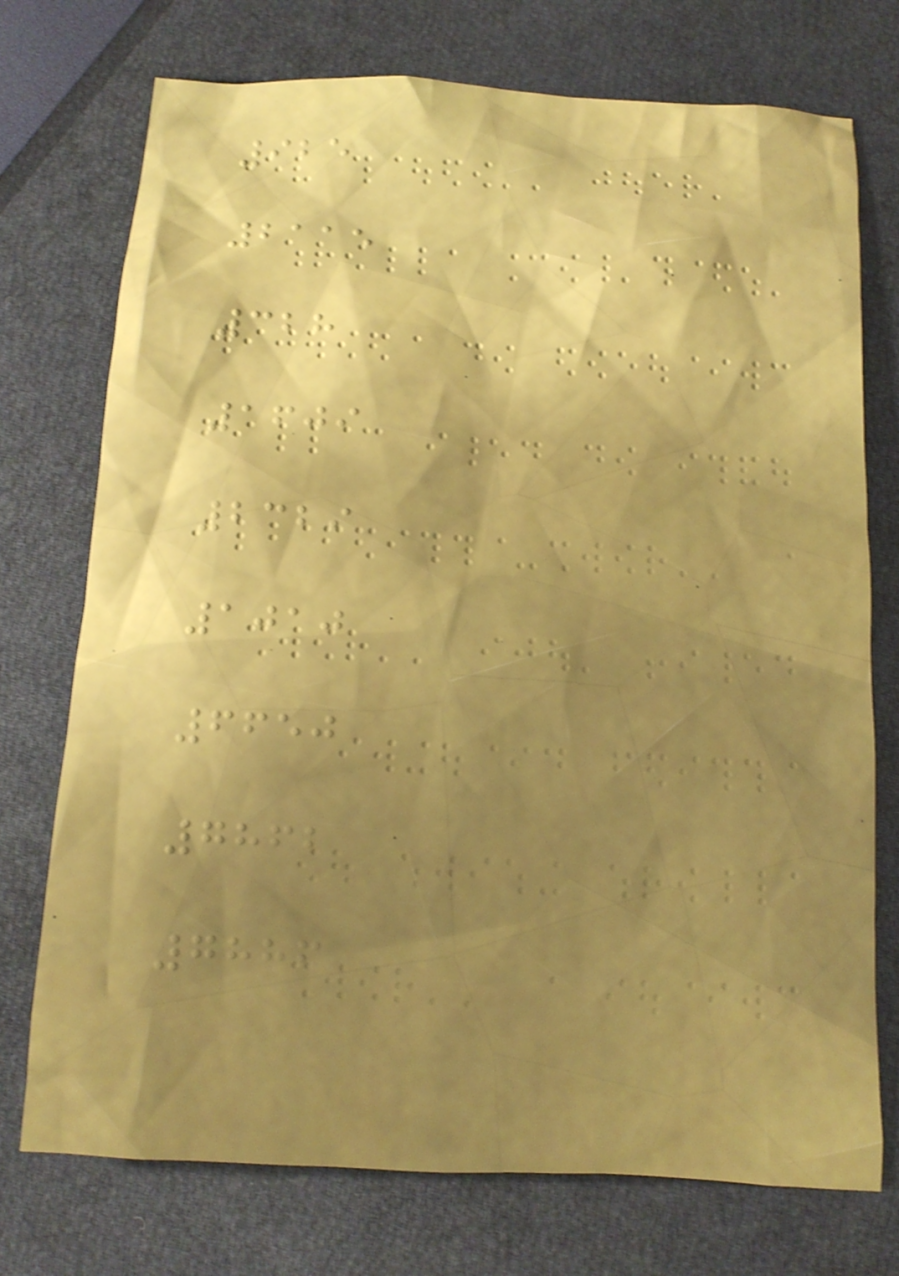925
2115
328
1609
2329
1010
6650
7862
7886
